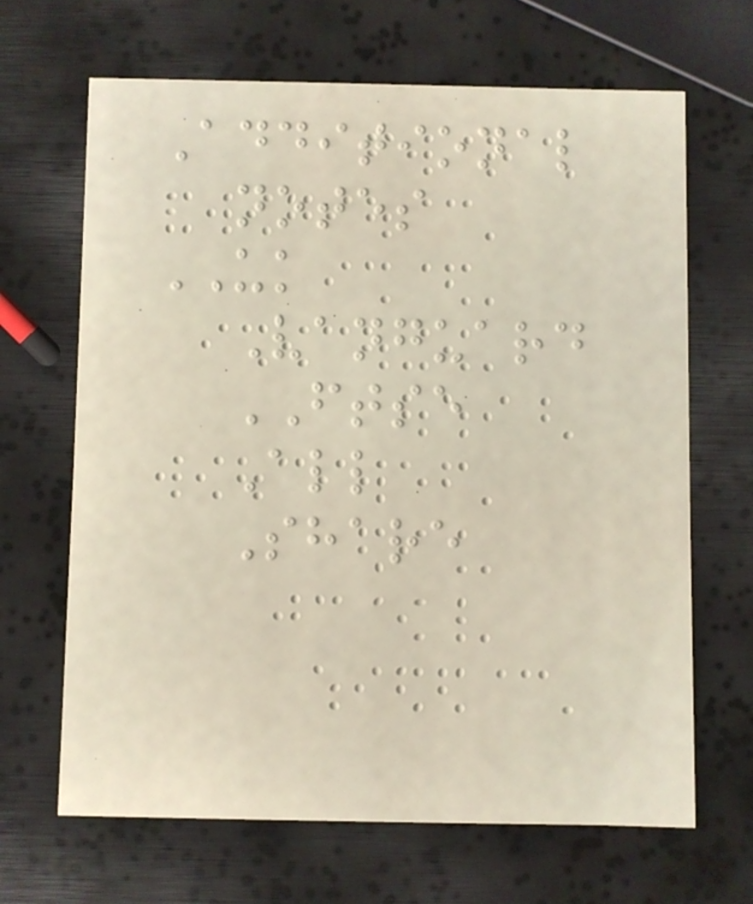Additional
notes
UK
Vanguard
FTSE
All
Share
